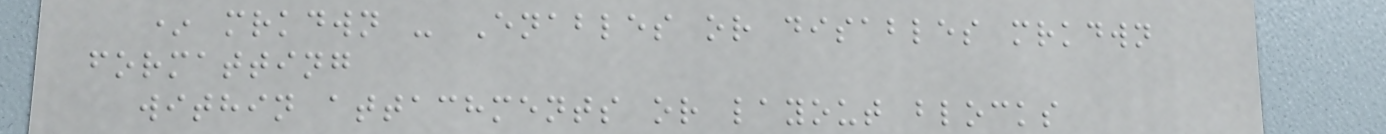* mrkdwn - Enables or disables mrkdwn
formatting
within attachments or layout blocks
